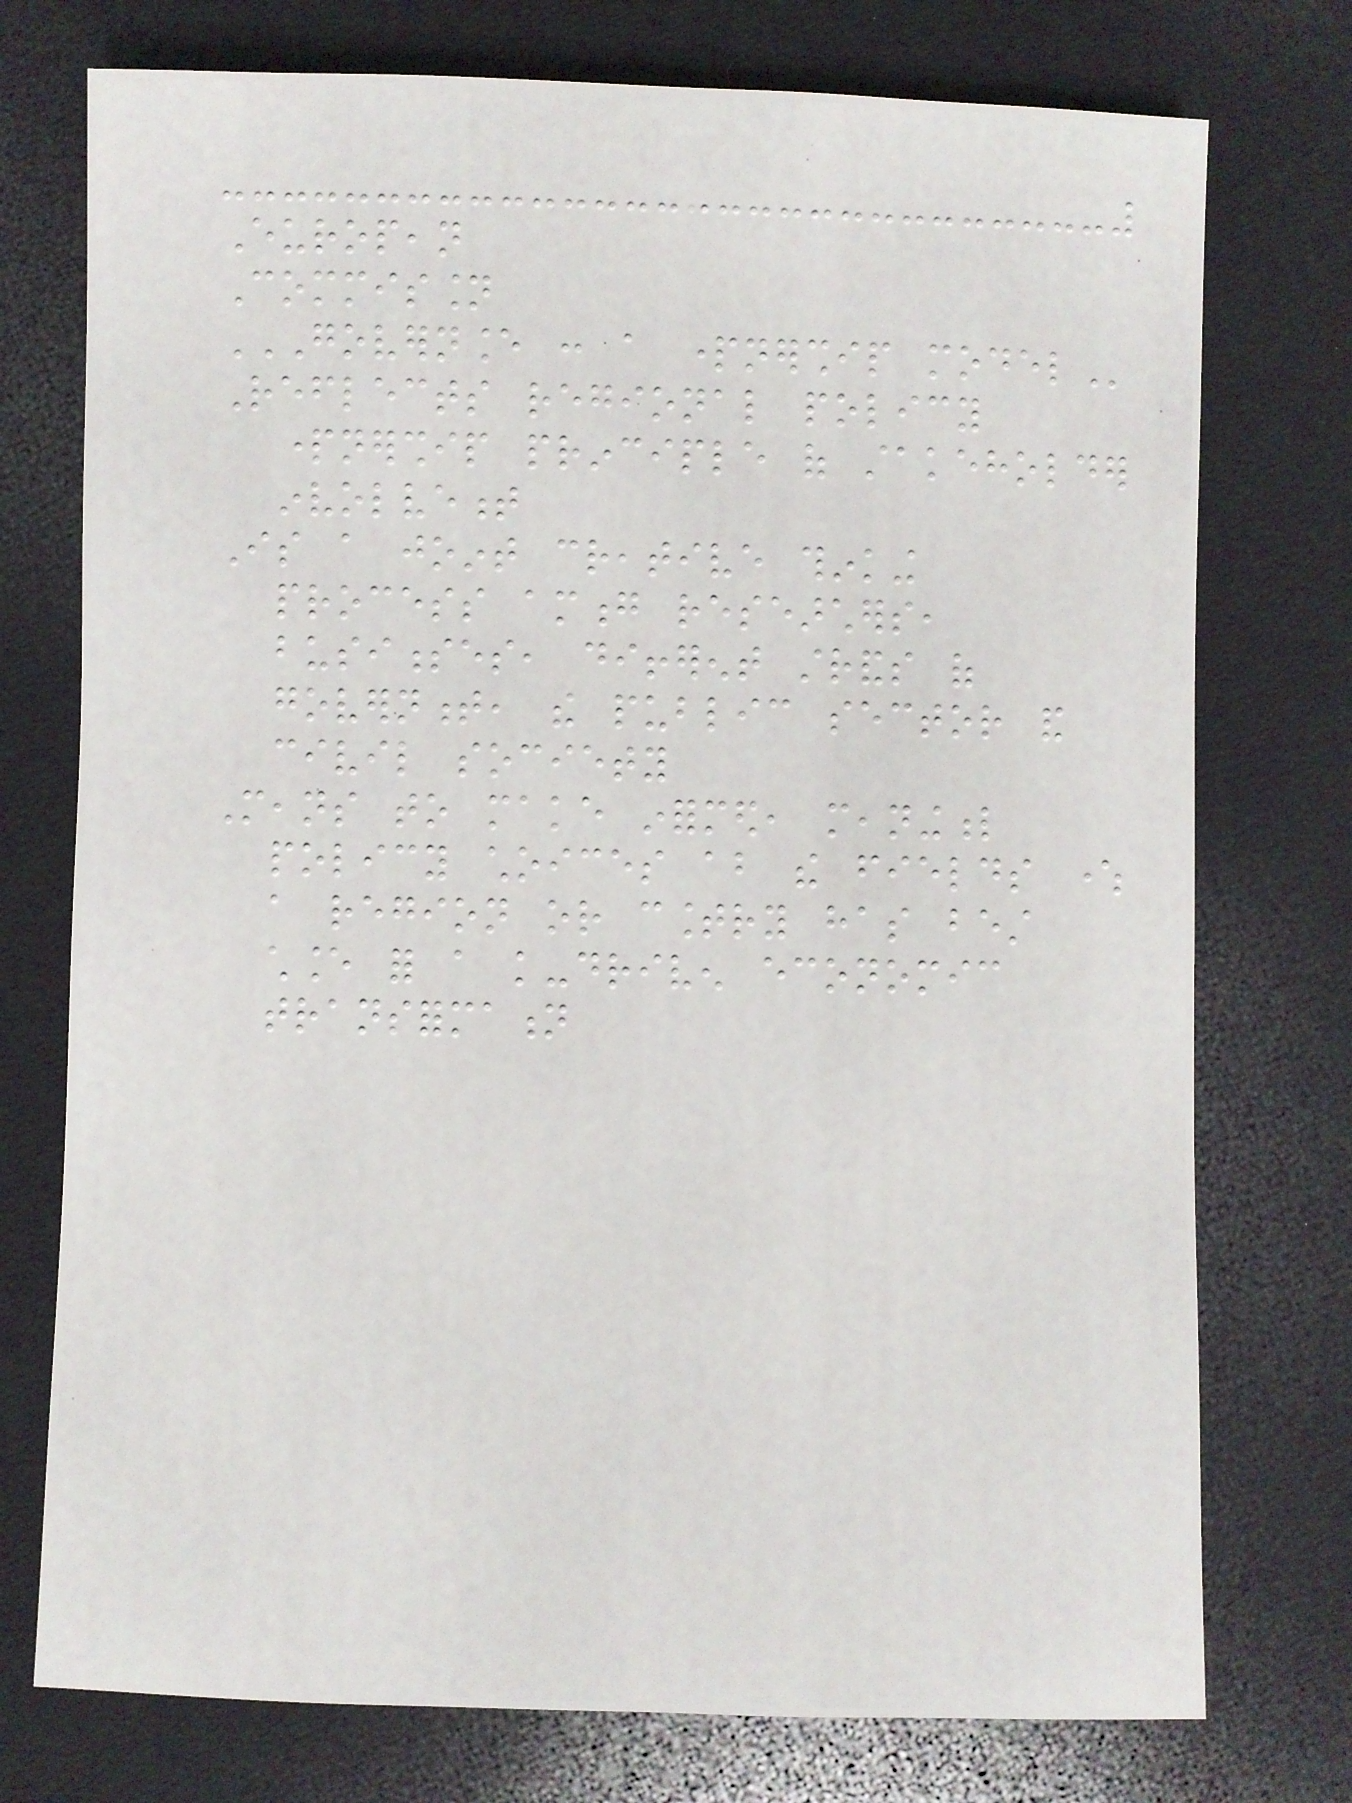European
Commission
GOVERNANCE : A PARTNERSHIP MODEL
Reflects regional policy
partnership principle of stakeholder
involvement
Is a joint creative thinking
process among researchers,
businesses, different strands of
government, the public sector and
civil society
Means to make informed, meaningful
policy choices about the fields where
a region or country has best
chance for a knowledge-driven economic
transformation
